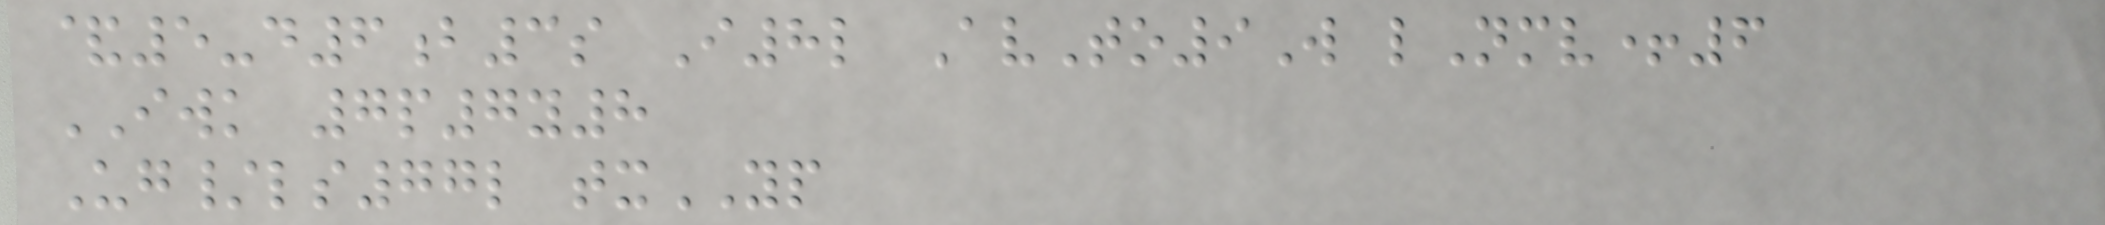&5-d6b3s I8l AvTo9W lNmv+6
IWK 7p7y8
Ug/ls77l txYP
